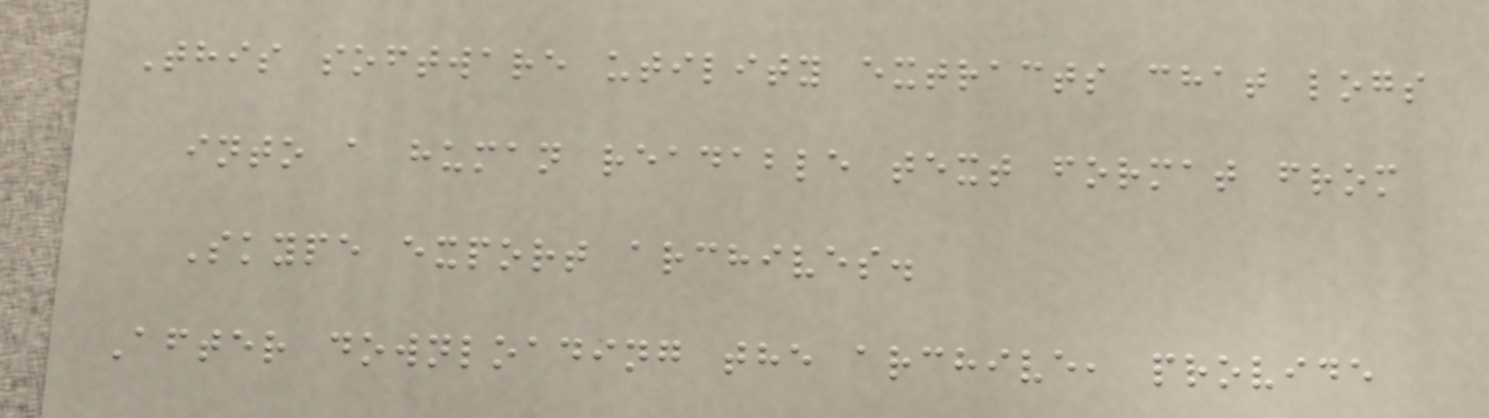This software utility extracts chat logs
into a human readable text format from
Skype export archives.
After downloading the archive, provide
